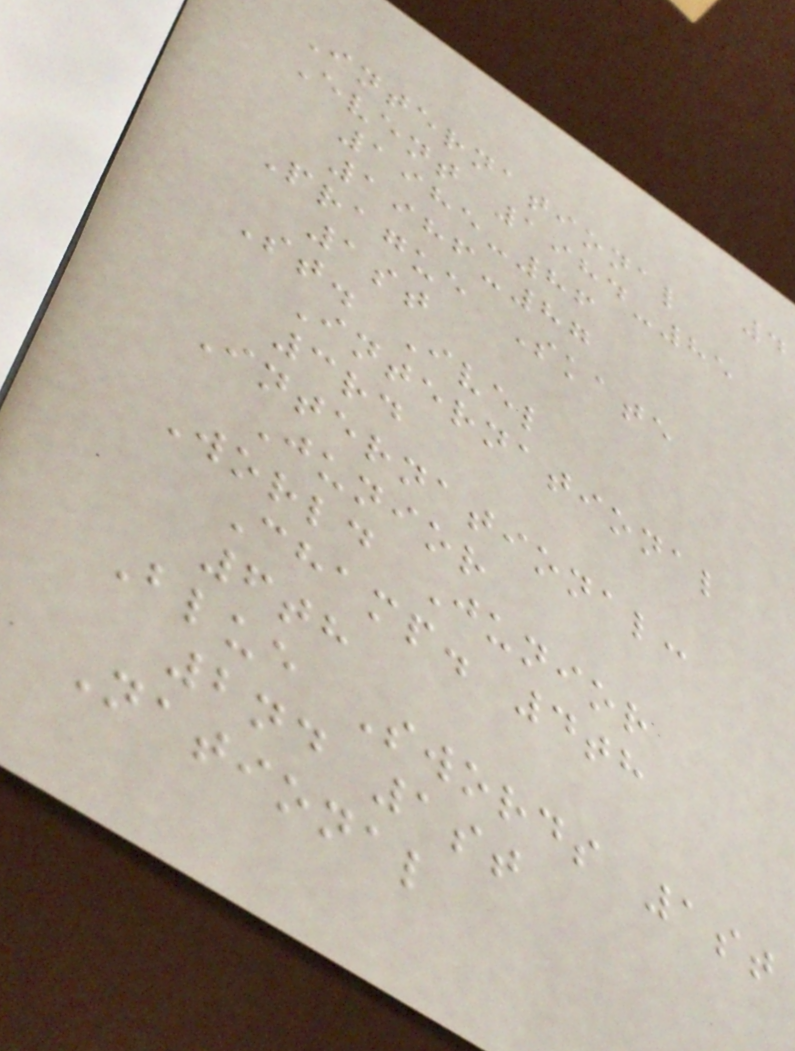4
International
Event 1984-85
1985-86
1986-87
Prague Skate
1st
St. Ivel
International
3rd
International:
Junior
World Junior
Champ. 4th
6th
Blue Swords 1st
2nd 1st
National
